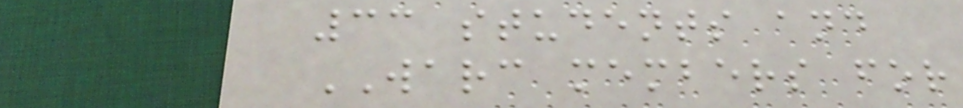33 students and
WARC members for
